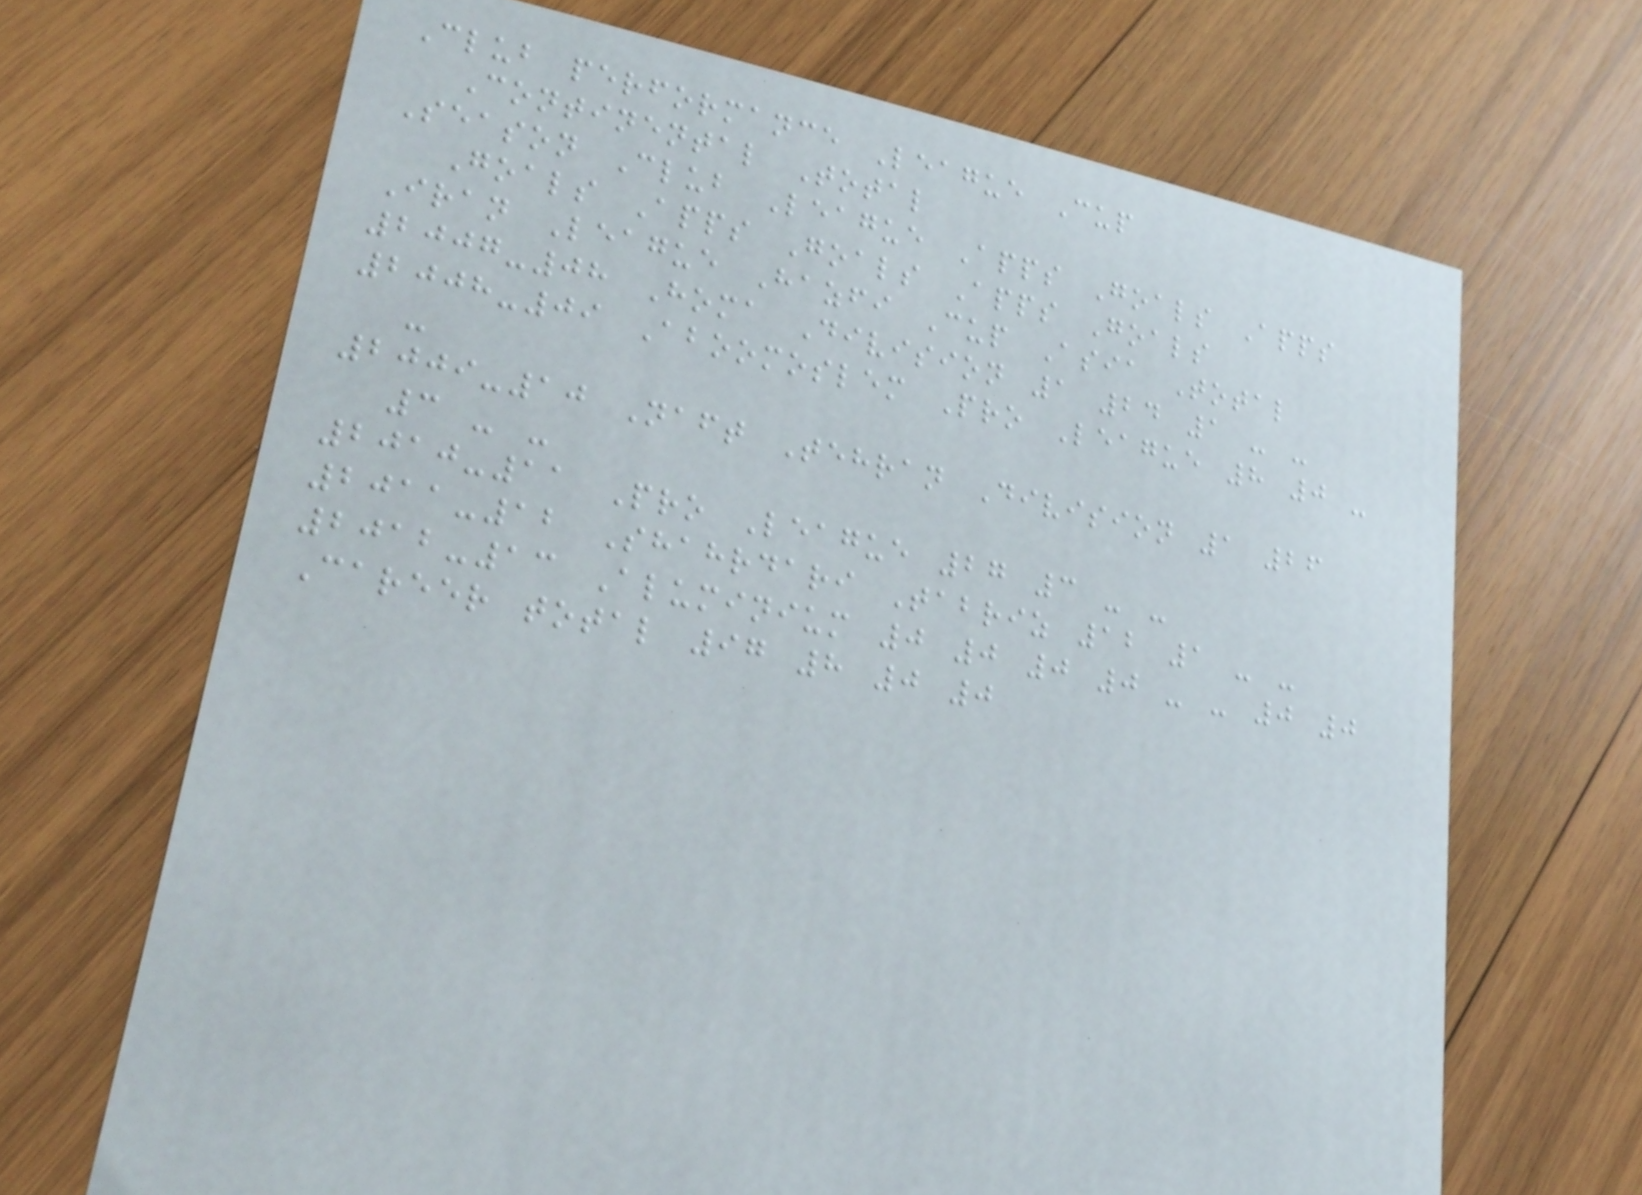Club performance League Cup
Continental Total
Season Club League Apps Goals Apps
Goals Apps Goals Apps Goals
Iran League Hazfi Cup Asia Total
2007-08 Homa Division 1 24 1 - -
2008-09 Aboomoslem Pro League 8 0 -
-
2009-10 Naft Tehran Division 1 26
3 - -
2010-11 Pro League 27 3 - -
2011-12 Shahrdari Tabriz 12 1 - -
2012-13 Aluminium 0 0 0 0 - - 0 0
Career total 97 8 0 0
